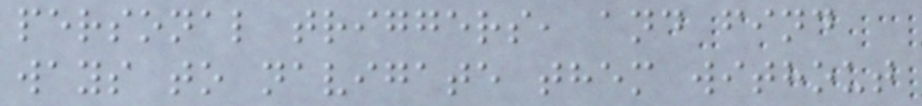personal triggers, and find
ways to navigate them without
